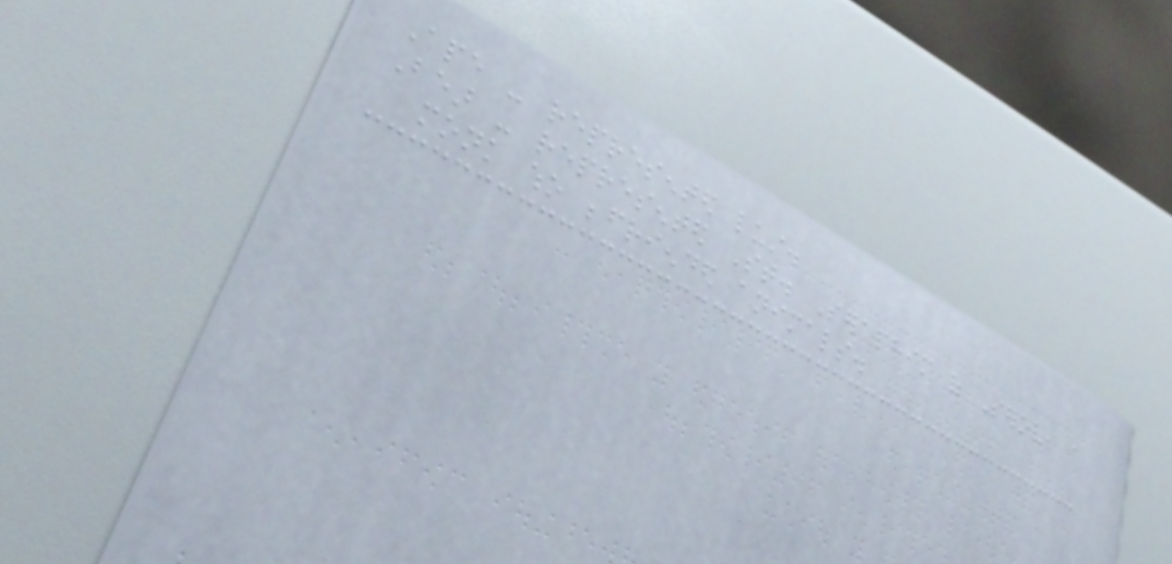Ape - represented lust.
Bear - represented St. Seraphim of Serov, a
monk who befriended animals.
